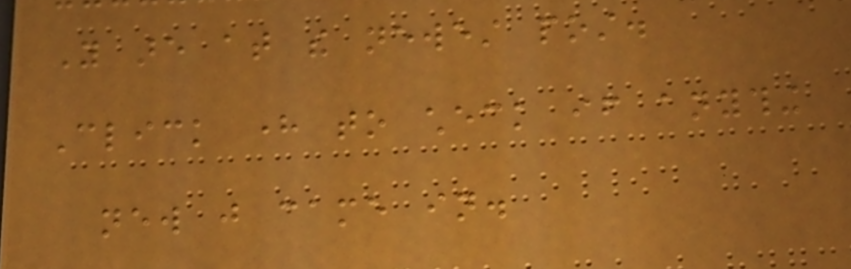You are at the newest post.
Click here to check if anything
new just came in.
